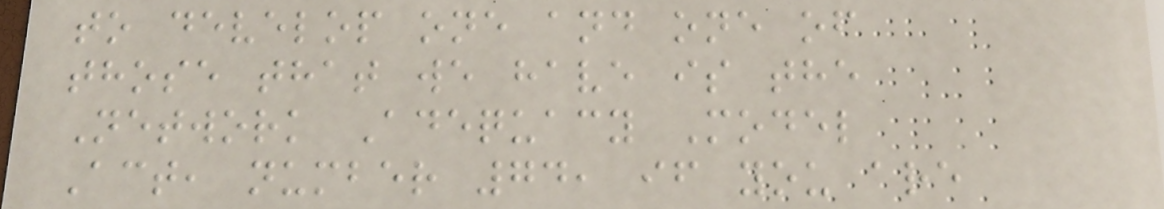to develop one and one of
those that we have is the
Network Adequacy Model
Act, number 74, if you are
